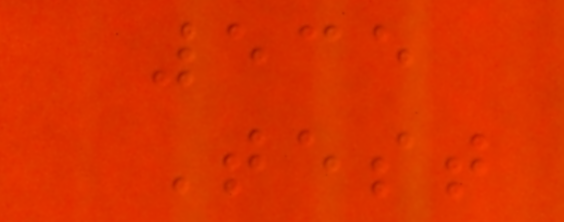535
Test
